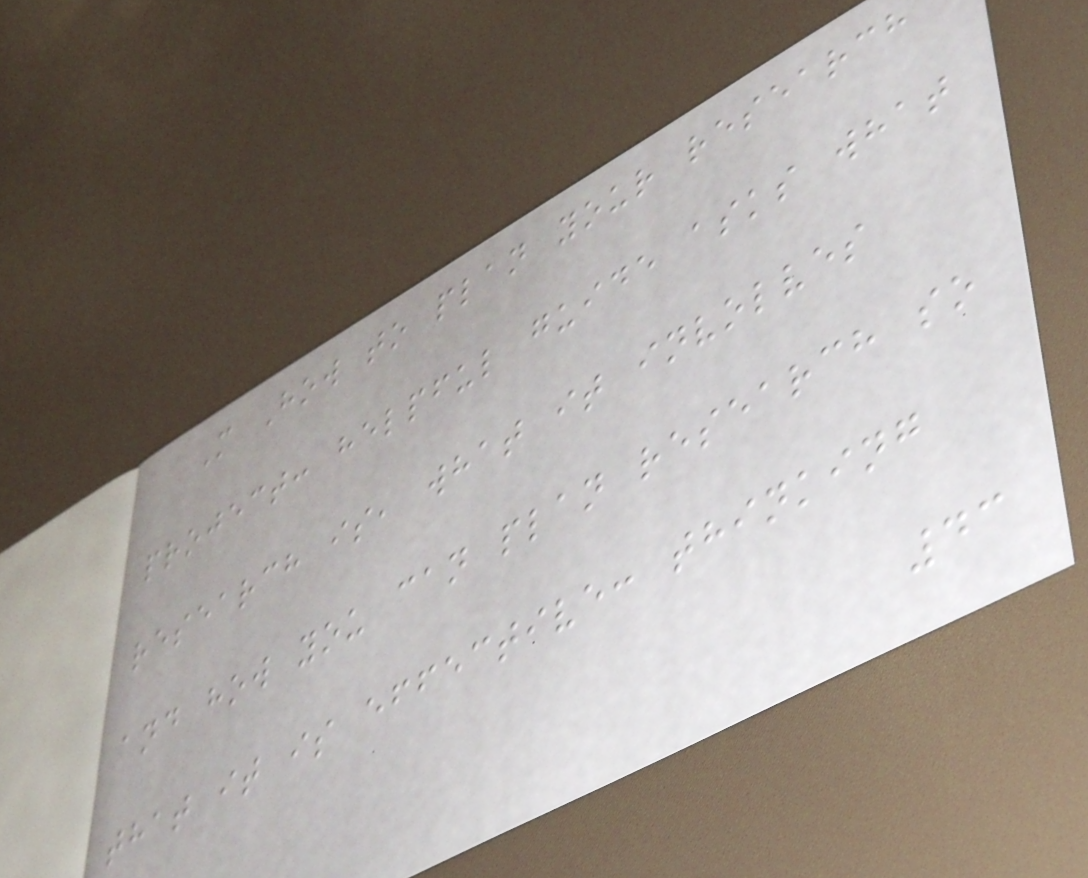M How to plan your research
project: helpful guide asks what
research is, what it involves
and how you can plan research so
that it is effective: thinking
43
